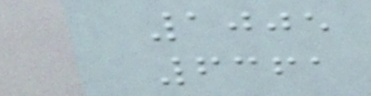1005
6361
